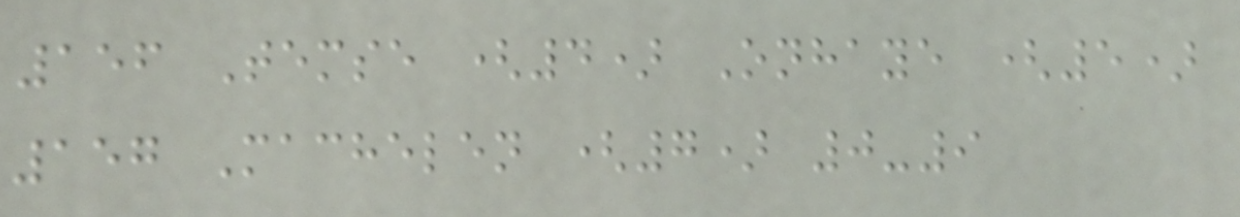156 Temse (4) Onhaye (5)
157 Machelen (7) 0-9
